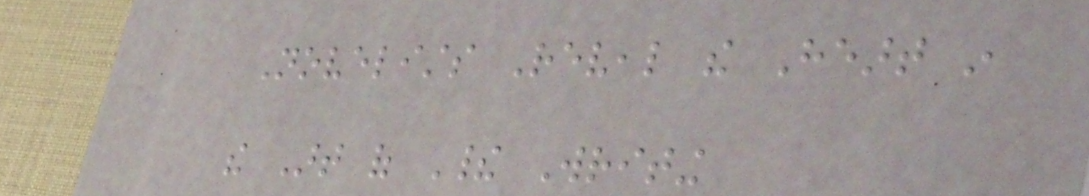Novelists Reveal the Heart in
the Art of Their Writing
